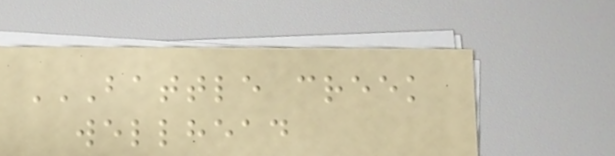BATTLE CREEK
WELLHEAD
